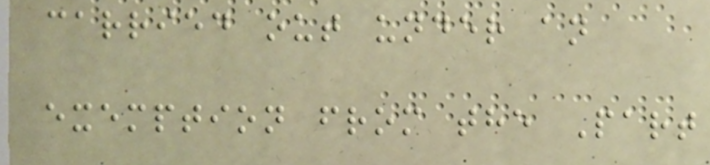carried out under an
exemption from the Part
